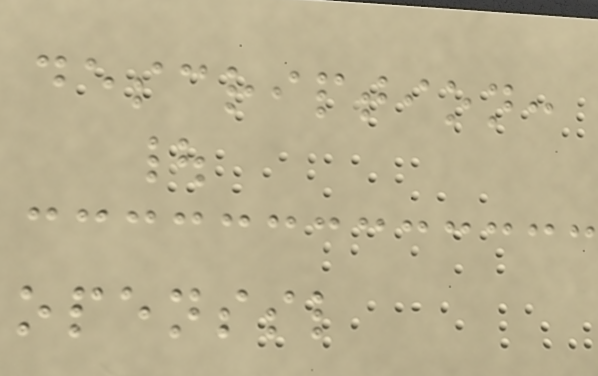description:
|
openssl
